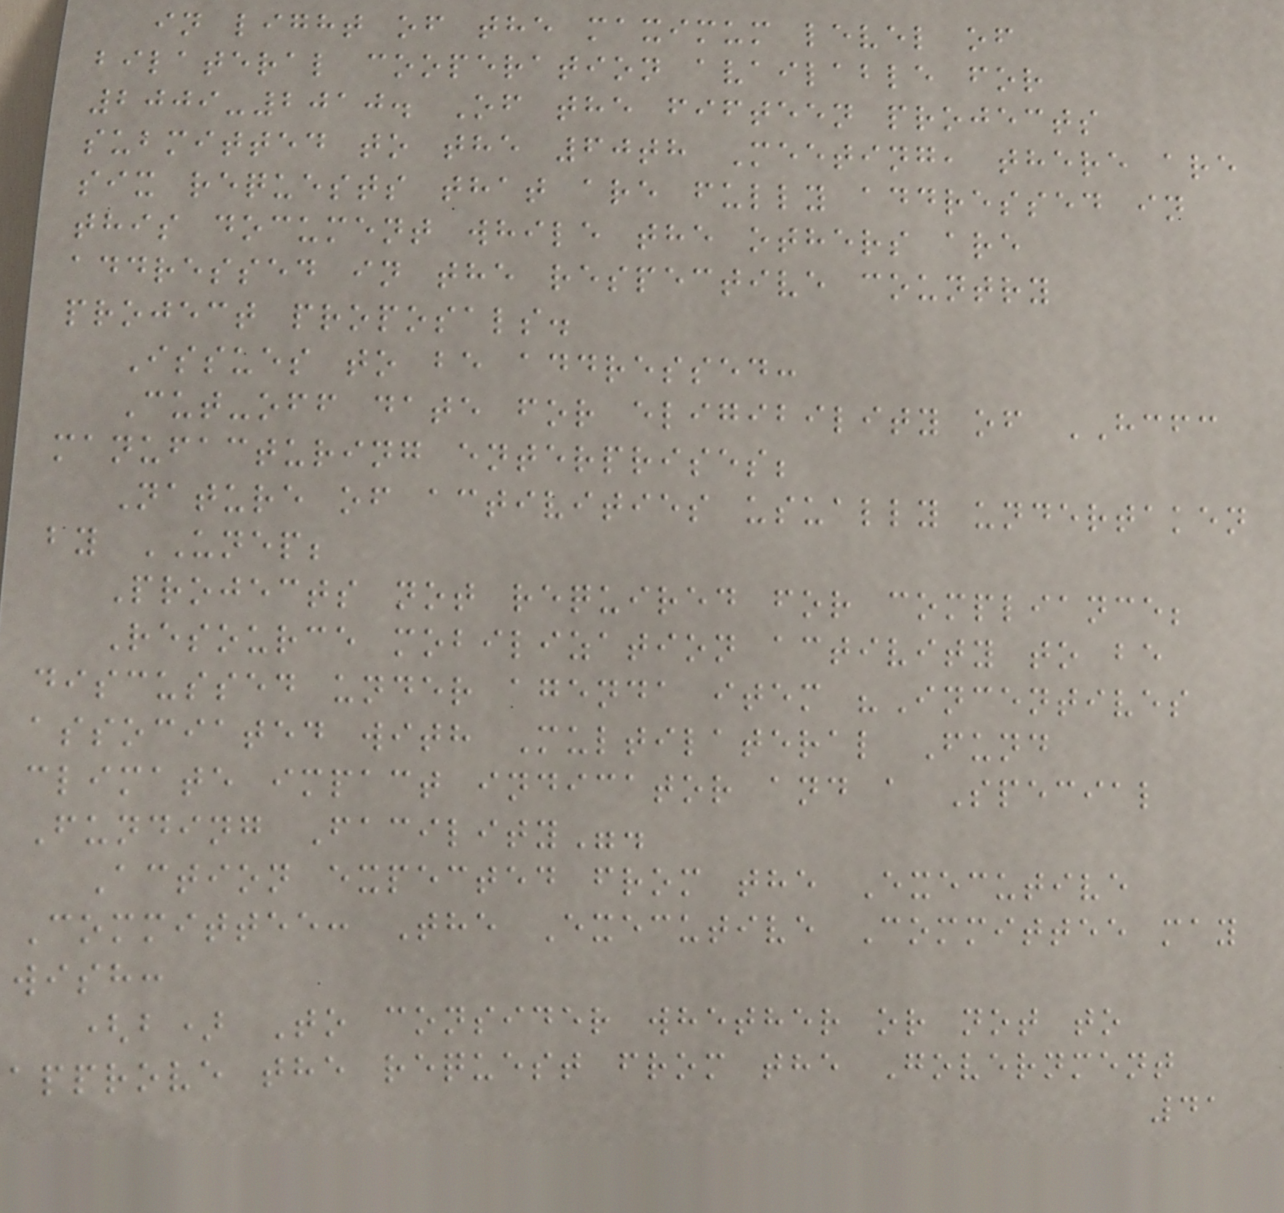in light of the maximum level of
bilateral cooperation available for
2009-2010. Of the fifteen projects
submitted to the 60th Meeting, there are
six requests that are fully addressed in
this document while the others are
addressed in the respective country
project proposals.
Issues to be addressed:
Cut-off date for eligibility of HCFC
manufacturing enterprises;
Nature of activities usually undertaken
by UNEP;
Projects not required for compliance;
Resource mobilization activity to be
discussed under agenda item "Incentives
associated with Multilateral Fund
climate impact indicator and a Special
Funding Facility".
Action expected from the Executive
Committee: The Executive Committee may
wish:
(b) To consider whether or not to
approve the request from the Government
41
